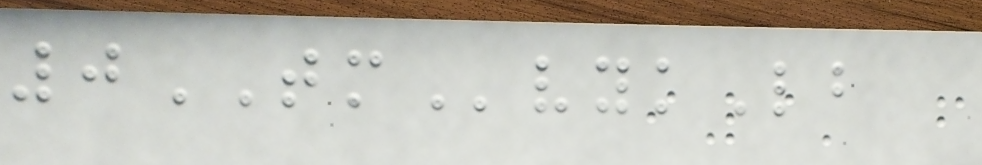0TMvykLb
